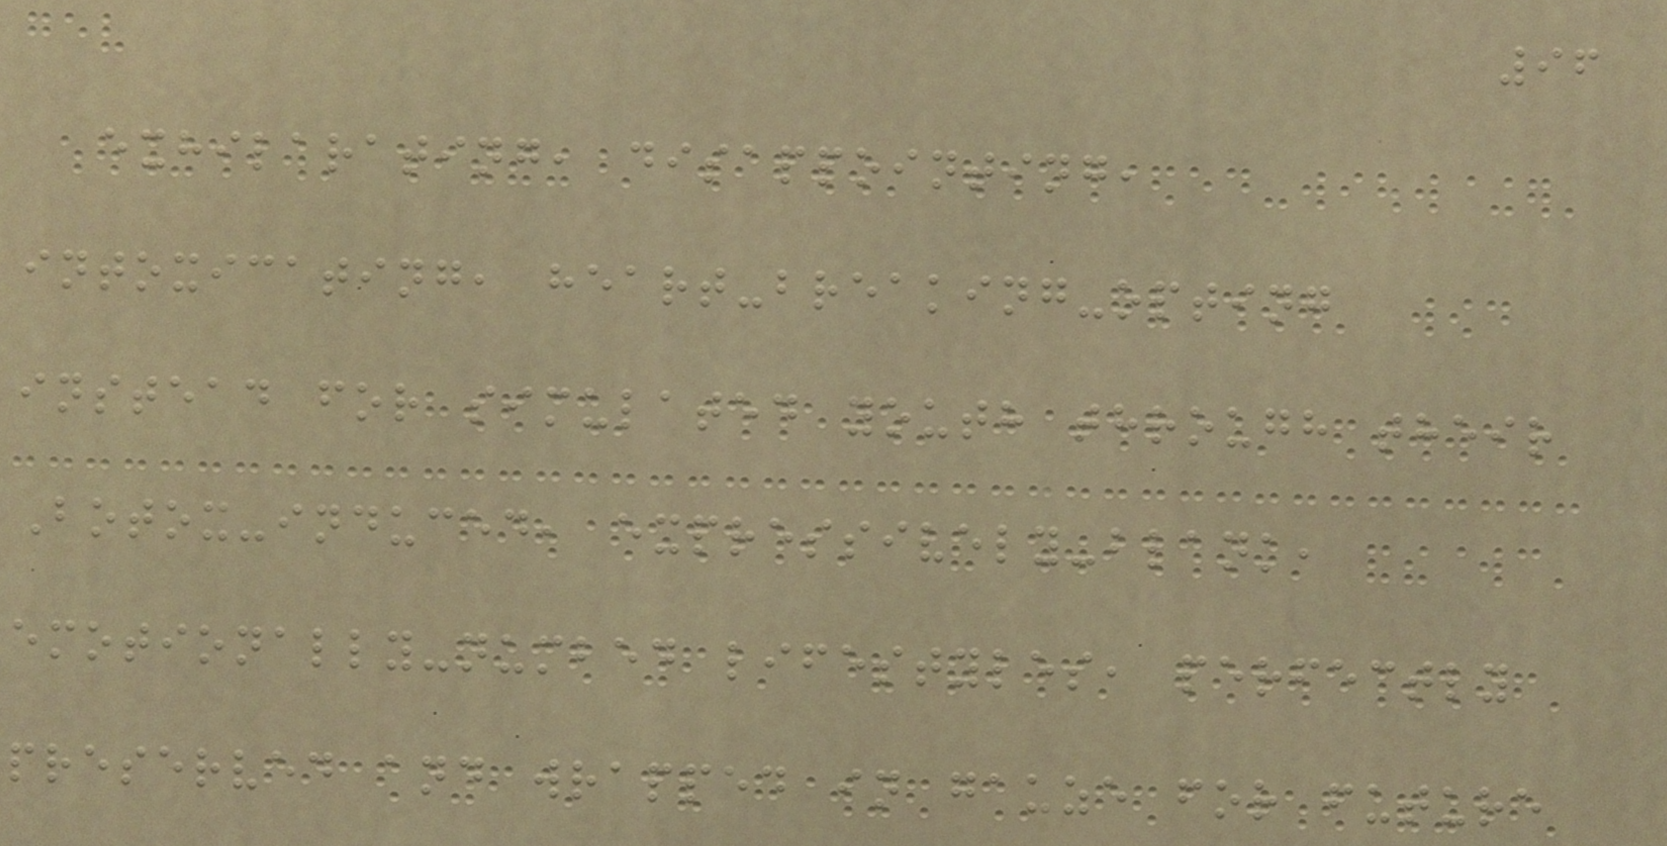96
exhilarating, disappointing,
intoxicating, heart-breaking-opting
instead for simulated youth through their
Botox-induced, expressively-blank,
emotionally-numbed lifestyles, perfectly
preserved and wrapped in gauze for future
